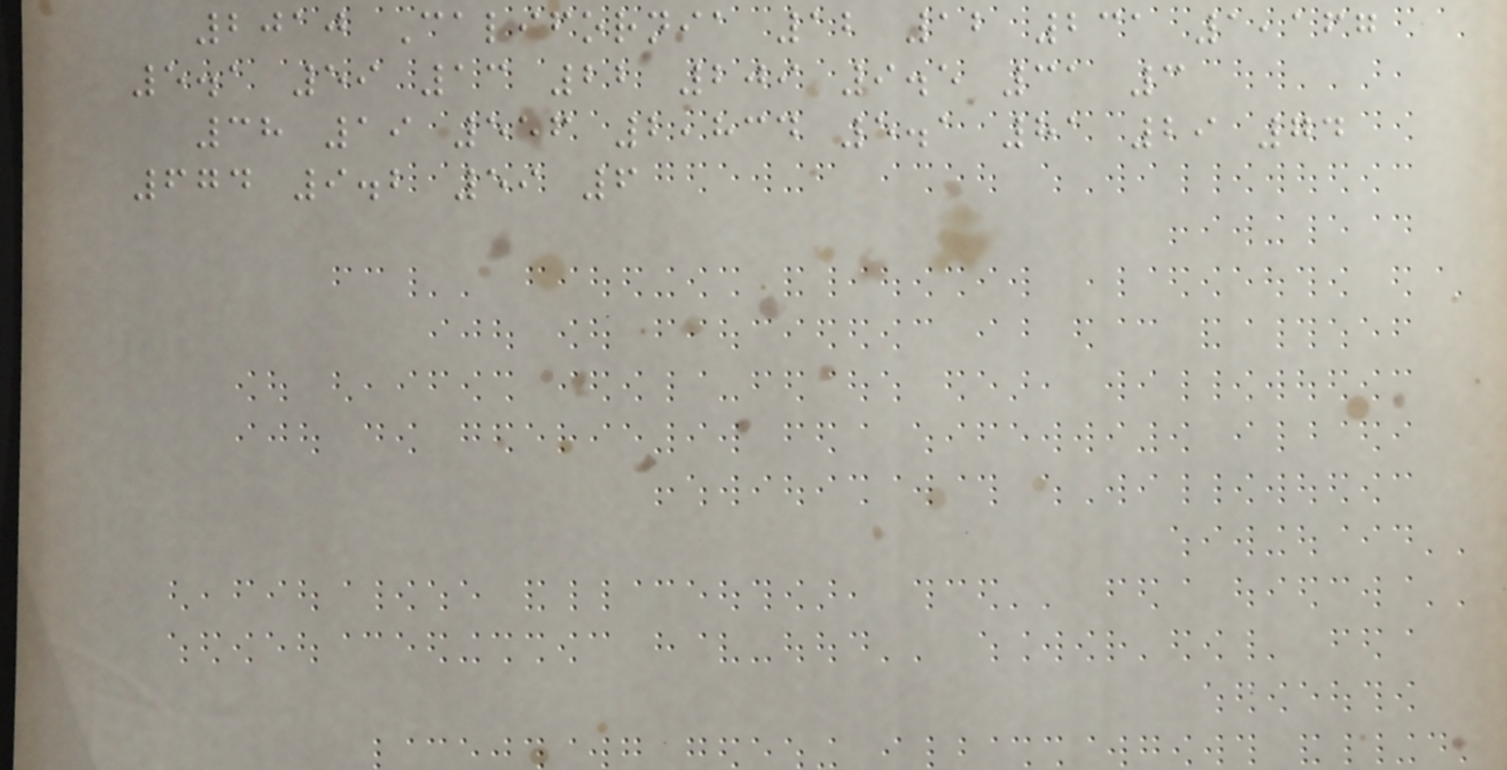2010 California 12 12 231 1,167
5.1 59 13 22 209 9.5 31 3
38 19 556 2,834 5.1 81 29 74
674 9.2 59 6
